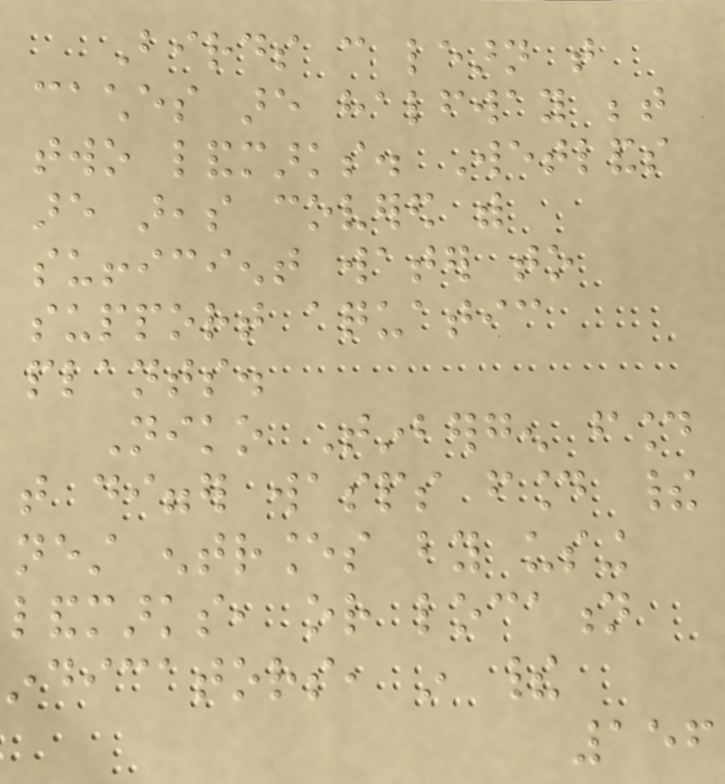Birds can learn that
caches are halfway between
two landmarks. Wetlands
are areas covered with
sufficient water to
support aquatic
plants.
Niko Tinbergen found
that digger wasps found their
nest entrances by using
landmarks, or location
indicators, in their
156
